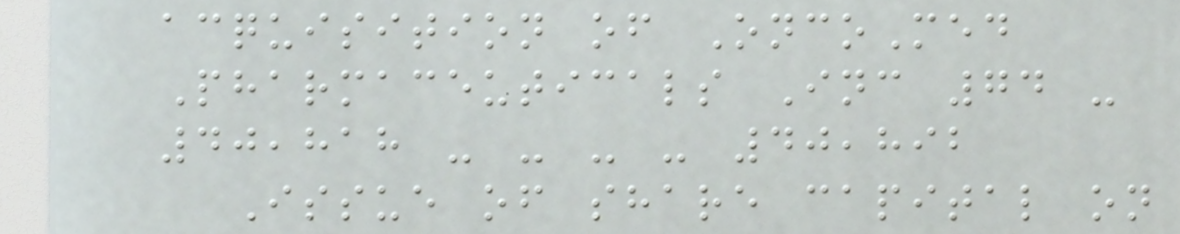acquisition of OncoMed
Pharmaceuticals Inc 74 -
40,818 - - - - 40,892
Issue of share capital on
